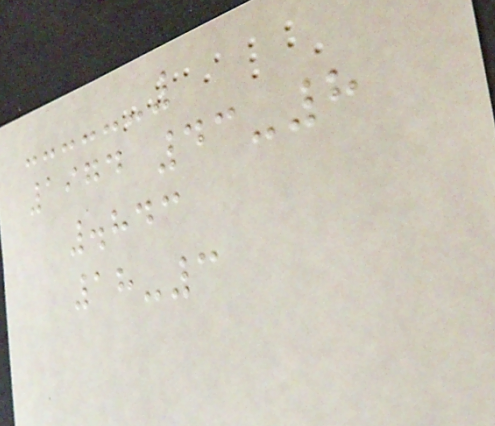1974 43-8
.843
18-3
